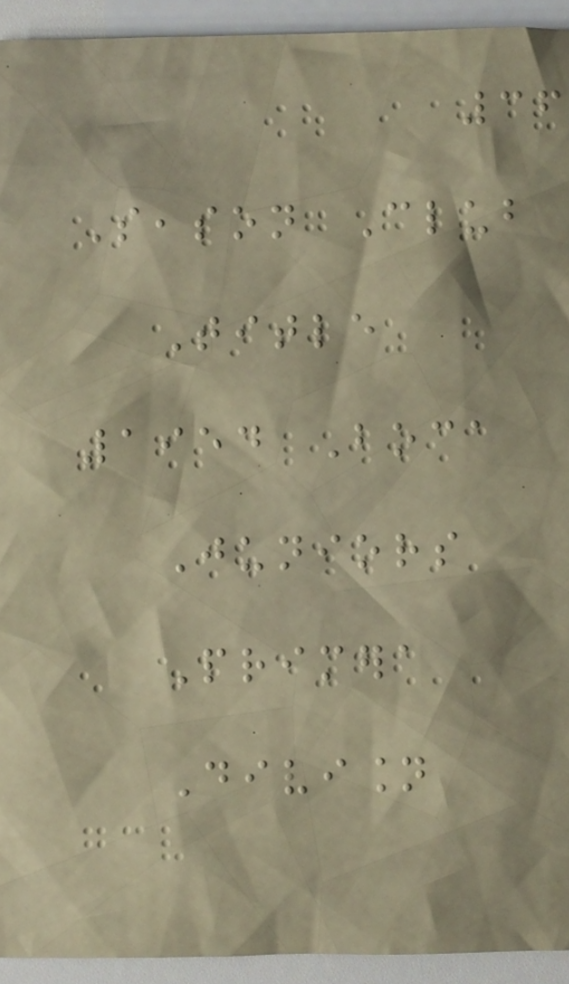36
Season Club
Title
1954 Boca
Juniors
Primera
Division
